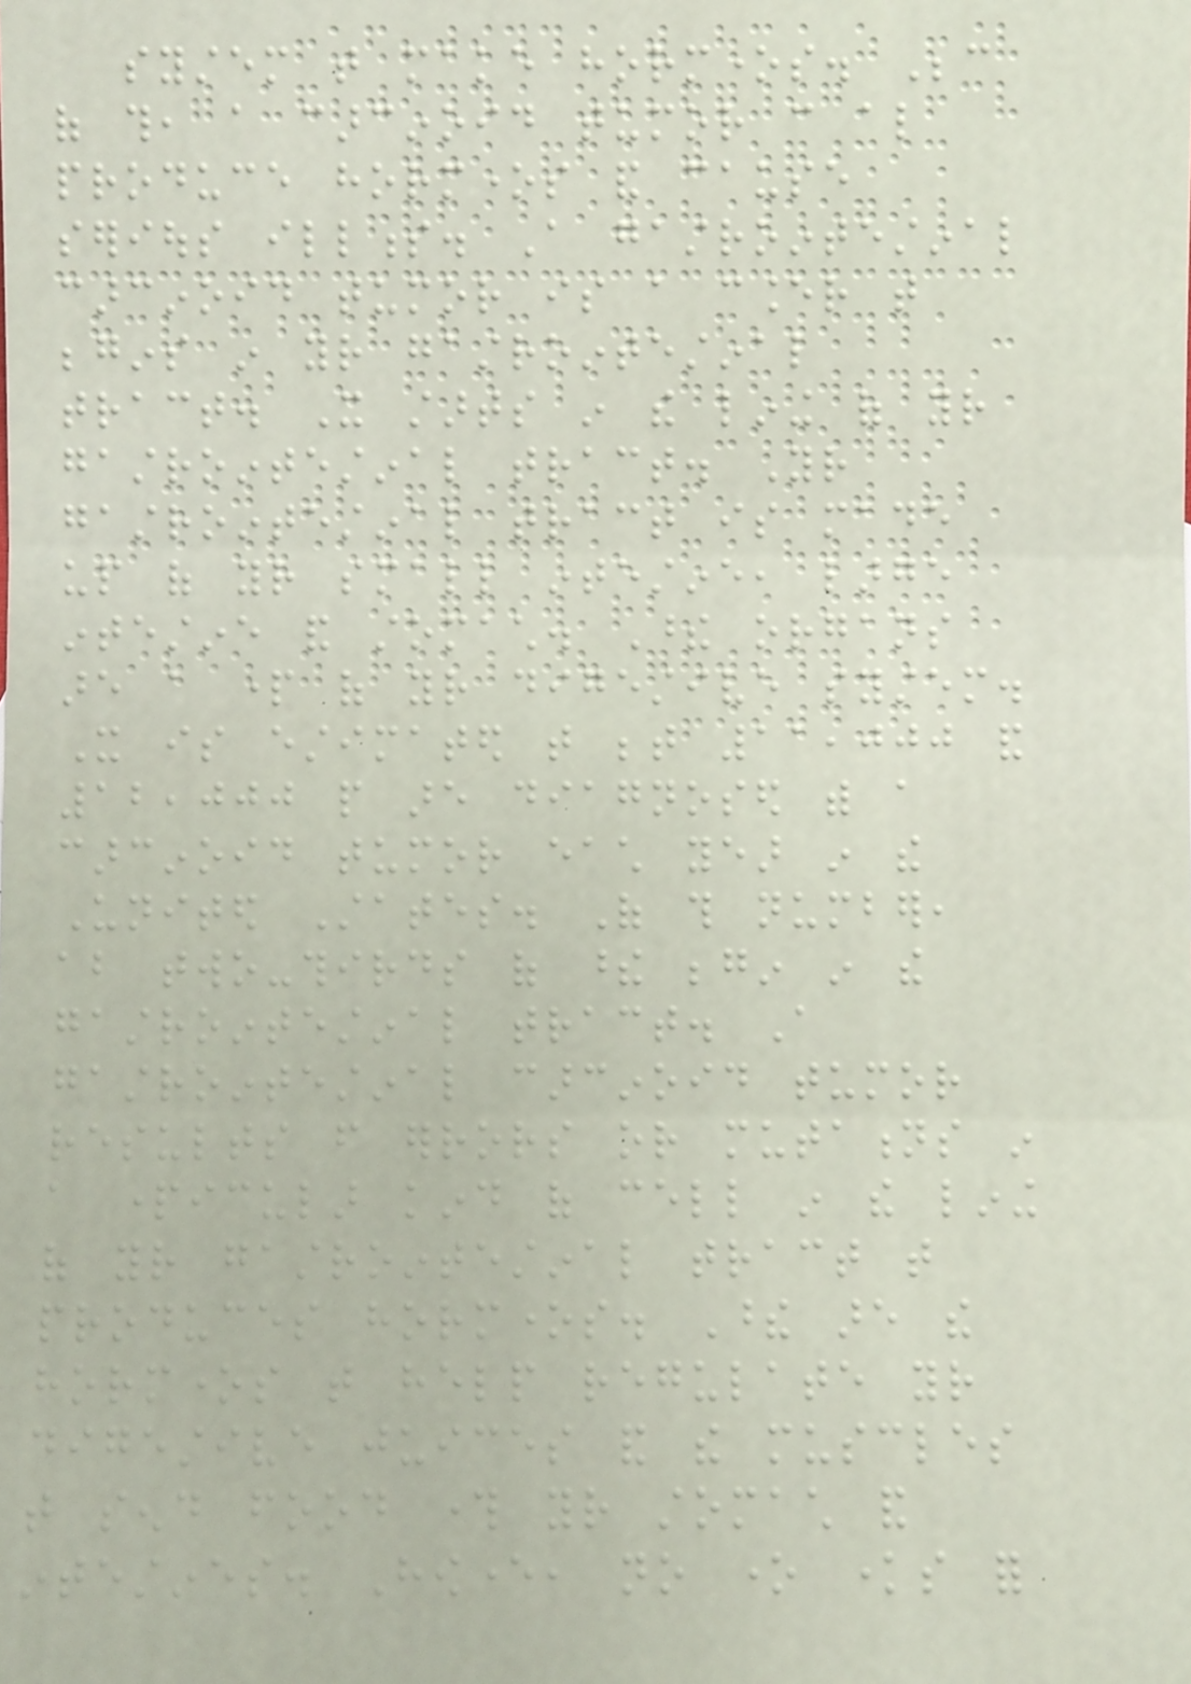system that make hormones. Because
of this, a carcinoid tumor can also
produce hormones and cause
serious illness. A gastrointestinal
carcinoid tumor is a cancer that
begins in your gastrointestinal
tract. It starts in the lining of your
gastrointestinal tract. Your
gastrointestinal tract is made
up of your small intestine, large
intestine and stomach. These organs
are a part of your digestive system.
It is estimated that between 11,000 and
12,000 people are diagnosed with a
carcinoid tumor each year in the
United States. Of this number,
about two-thirds of these begin in the
gastrointestinal tract. A
gastrointestinal carcinoid tumor
results from errors or mutations in
a particular kind of cell in the lining
of your gastrointestinal tract that
produces hormones. These are the
hormones that help regulate your
digestive juices and the muscles
that send food through your stomach and
intestines. However, no one knows for
